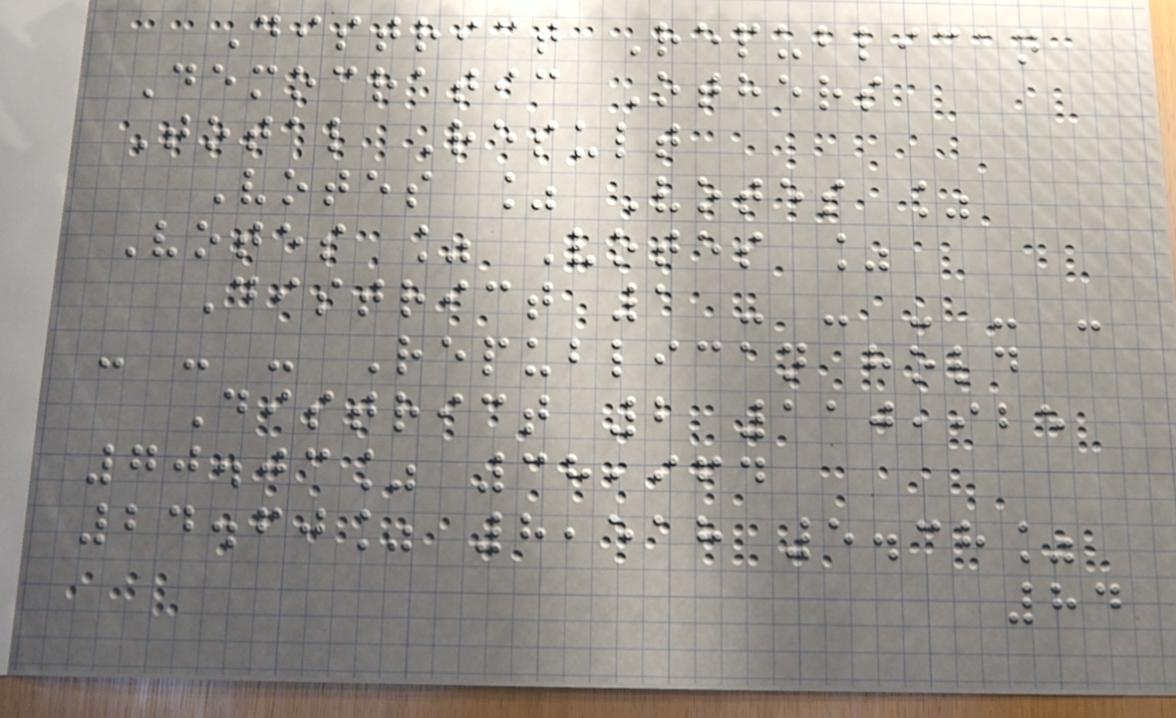District Republican
Democratic Others
Total Result
Votes % Votes %
Votes % Votes %
District 1 - - - - -
- - - Republican hold
District 2 110,925
70.03% 38,964
24.60% 8,518 5.38%
84
